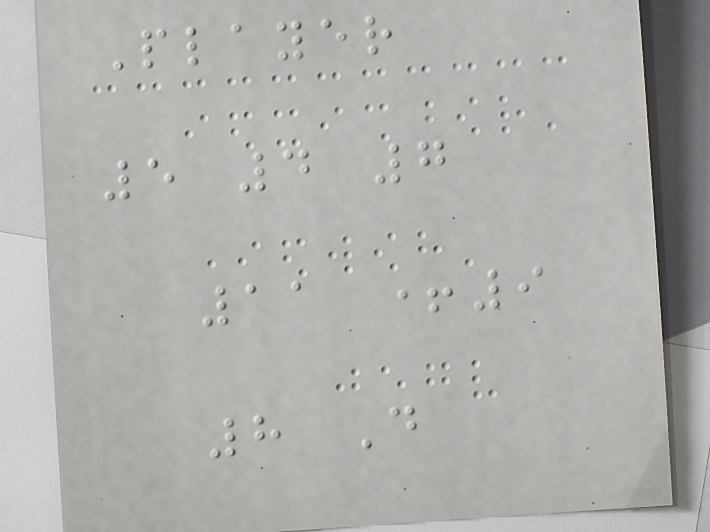Player
5 4 7
11 +9
8 D
